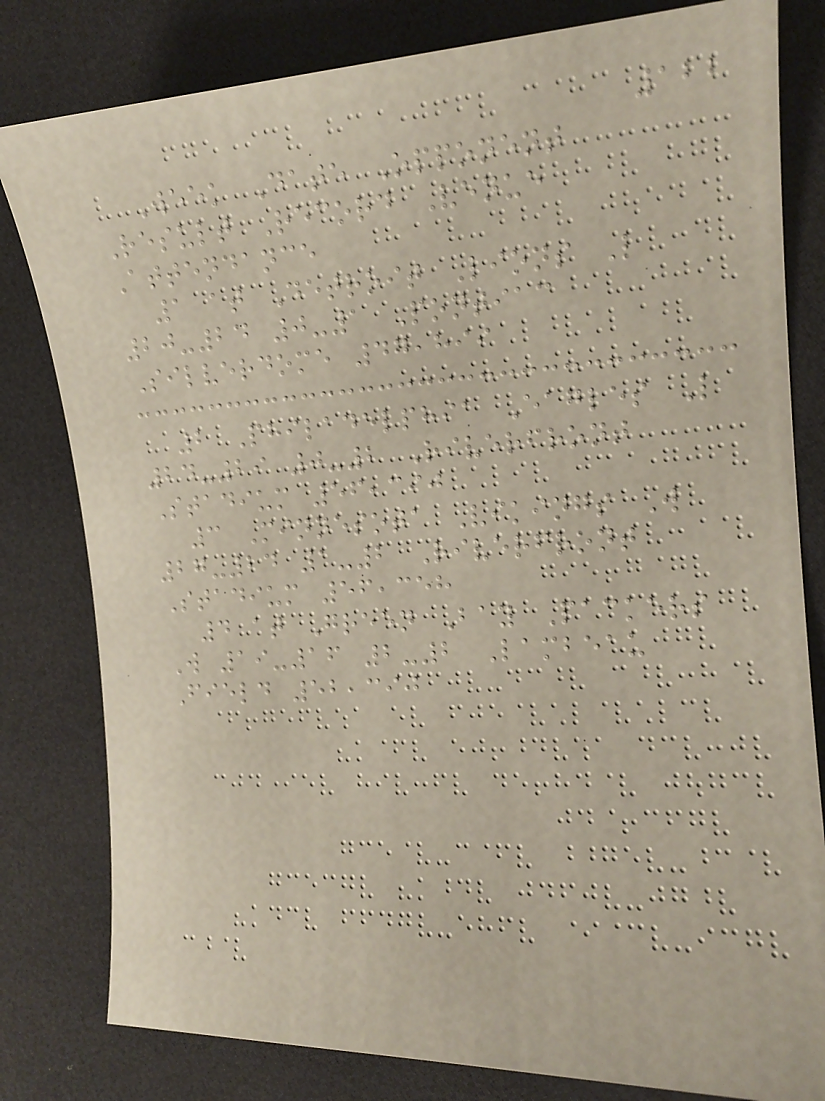122
Week Date Opponent
Result Record Venue
Attendance
1 at Detroit Lions L
20-24 0-1 Pontiac
Silverdome 47,899
2 Philadelphia Eagles L
24-29 0-2 Riverfront
Stadium 56,390
3 Minnesota Vikings W
27-24 1-2 Riverfront
Stadium 56,358
4 at Green Bay Packers
W 19-16 2-2 Lambeau
Field 52,390
